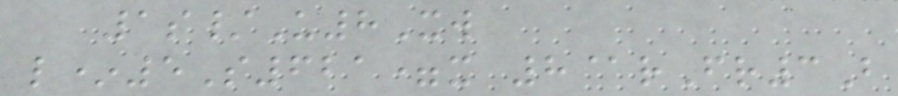1s/U8Xw
l*5S621=x 8@rFr3B
